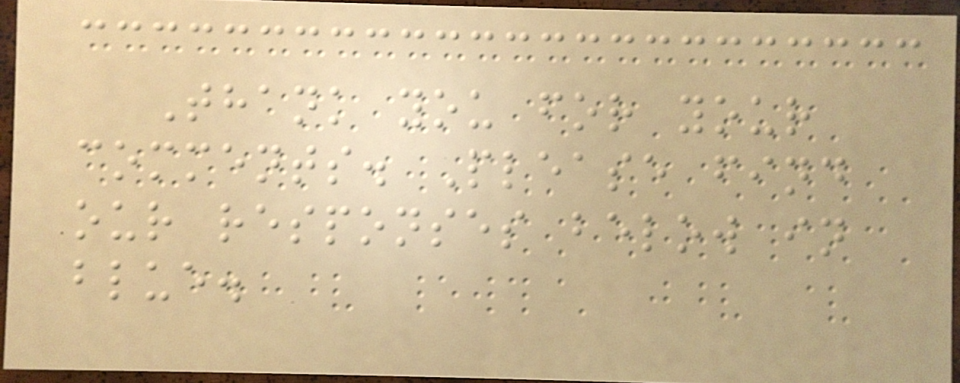Thank you for your
comments. Please find
our responses below in
blue.
